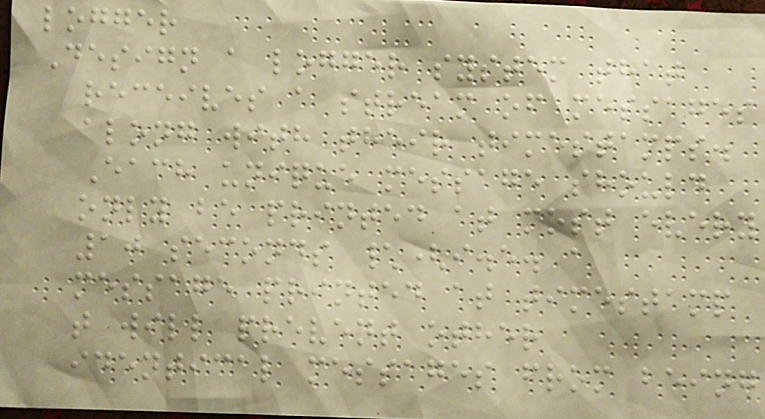logger
Design a logger system that
receives a stream of messages
along with their timestamps.
Each unique message should
only be printed at most every
10 seconds \(i.e. a
message printed at timestamp
t will prevent other
identical messages from being
